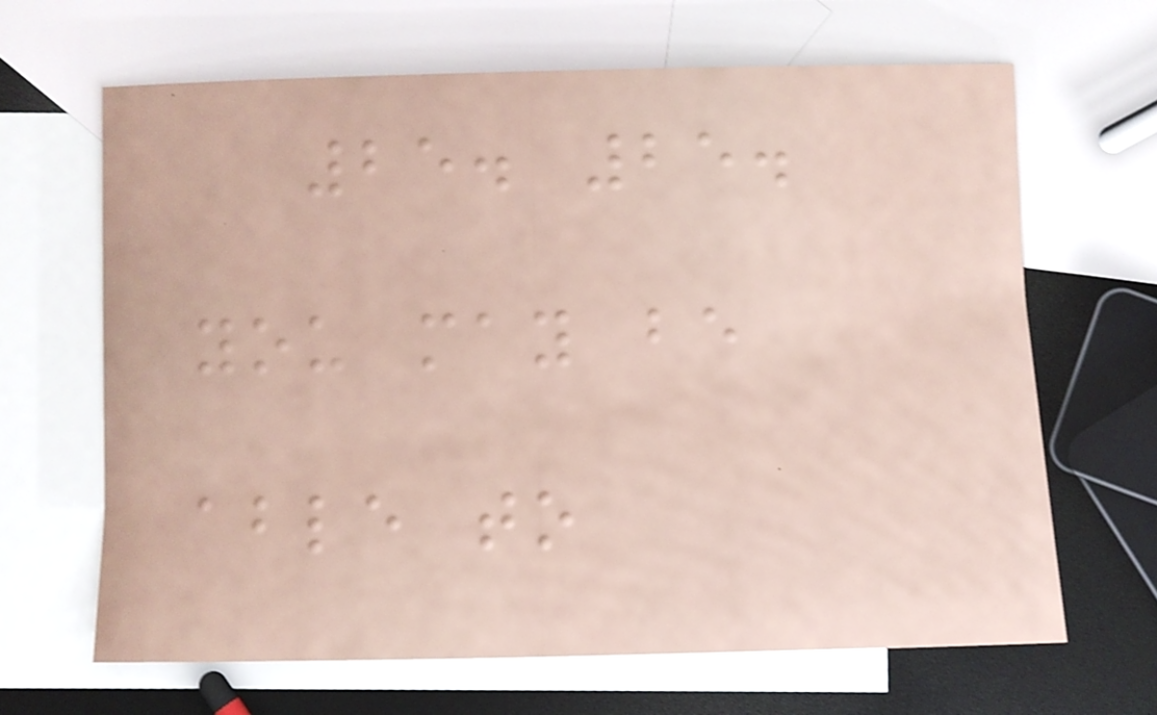25. 25.
you may be
able to
